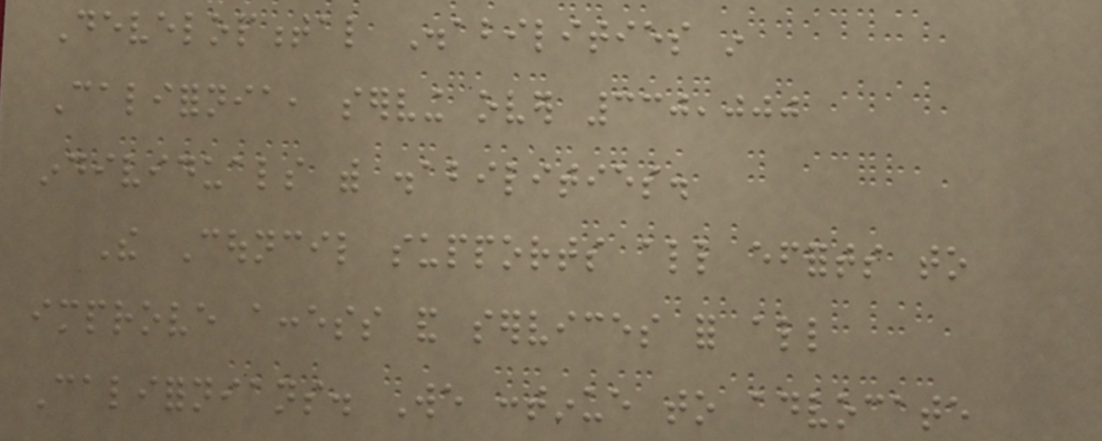Developmental Disabilities in
California, serving over 330,000
individuals with disabilities.
The Council supports all efforts to
improve access and services for all
Californians. We continue to advocate
